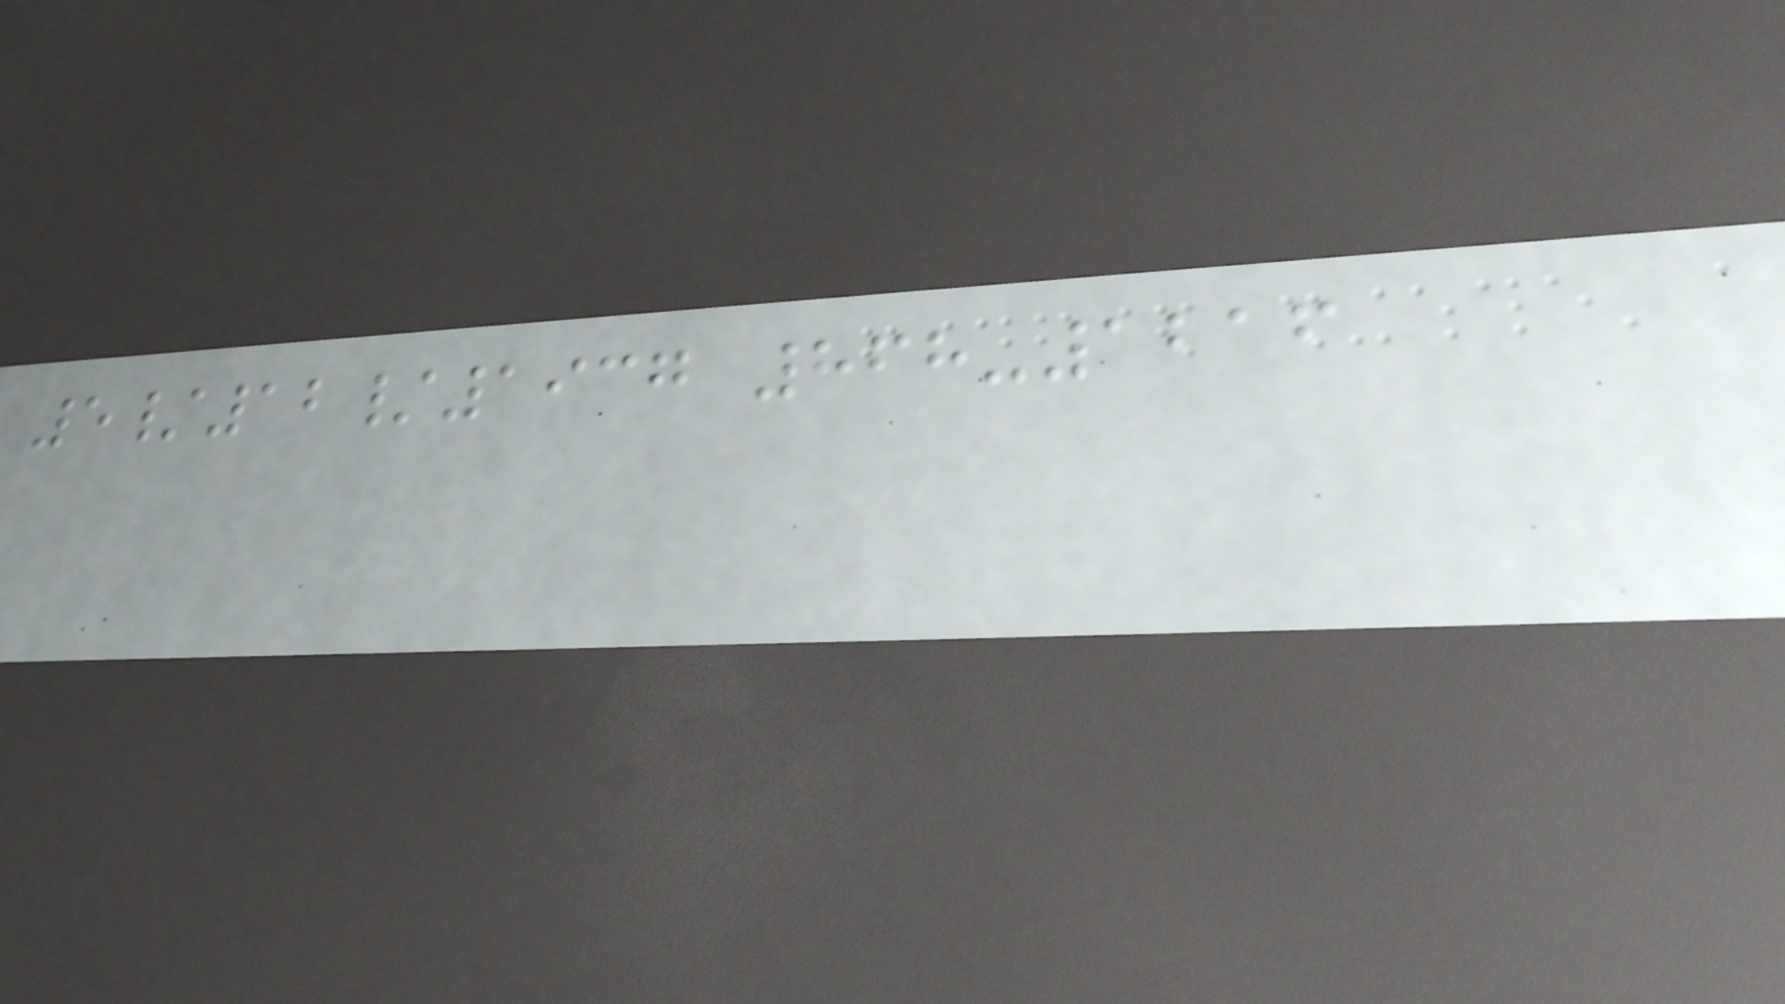5/12/1937 868-1216
